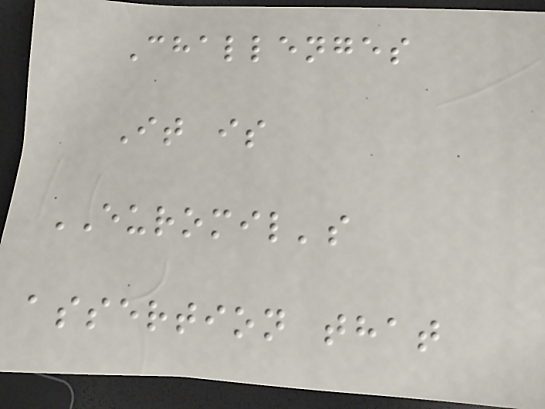Challenges
It is
EUROMIL's
assertion that
